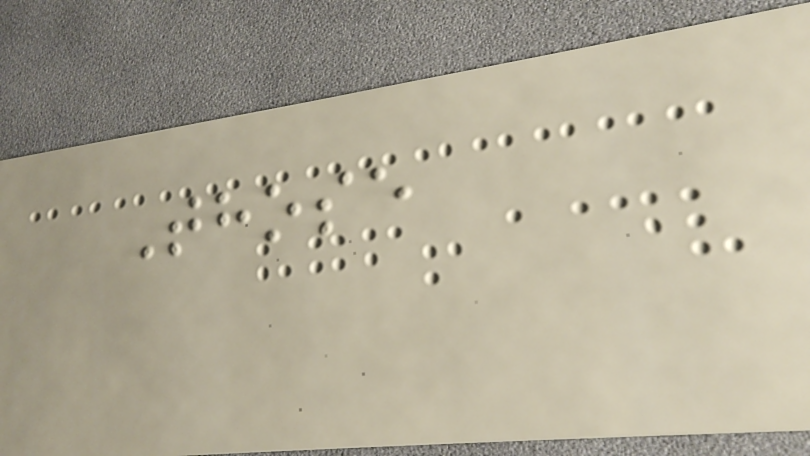Those
